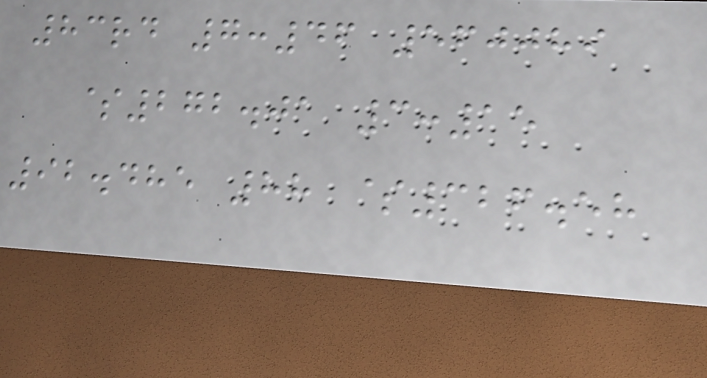83rd 7:46 560089
$272.01 3:15
92.485 88 $326.58
